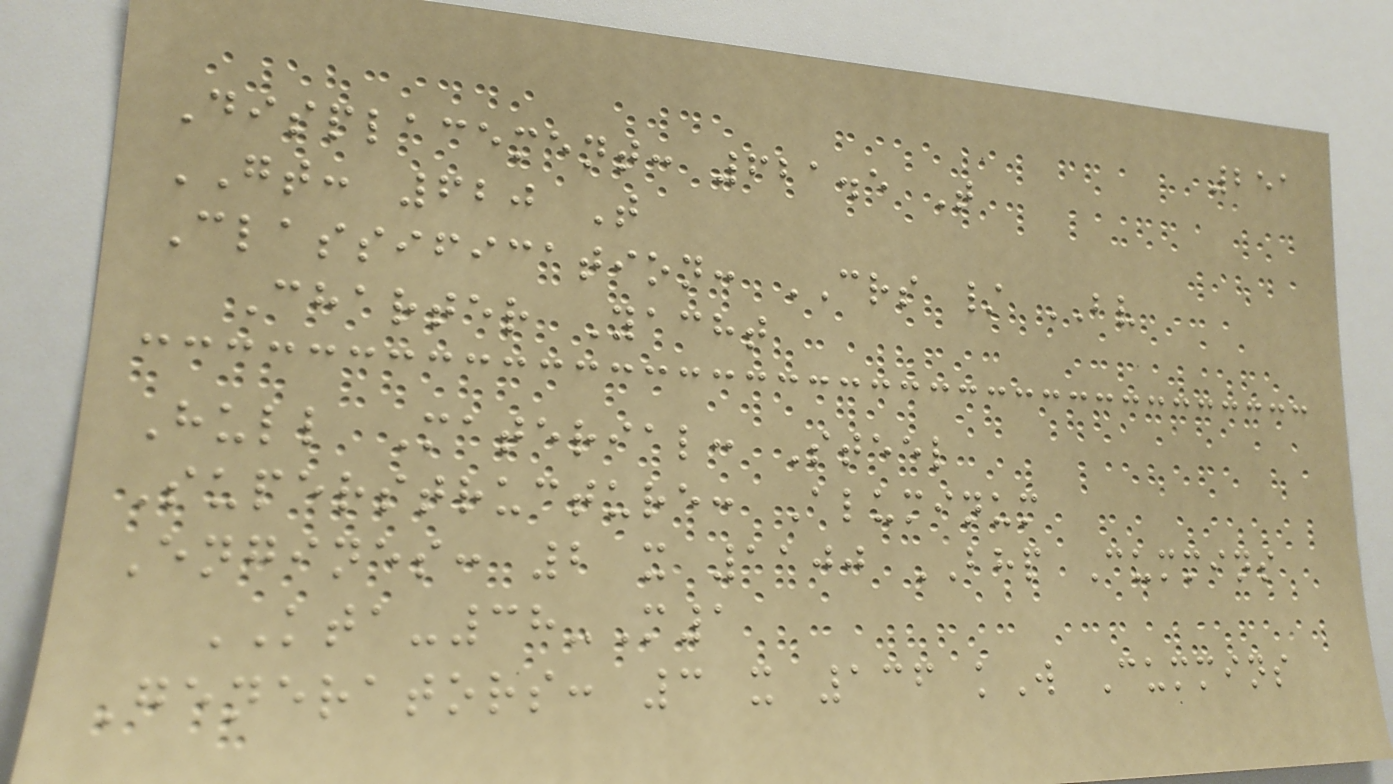251
Displacement: 621.5 T
GT: 620 T
Classification: CRS / BV
Charter Yacht
Hull Material: Steel
Superstructure: Aluminum
Engines: 2 x 1100 BHP Cummins
KTA-38-M1
Generators: 3 x 136 kW Cummins
